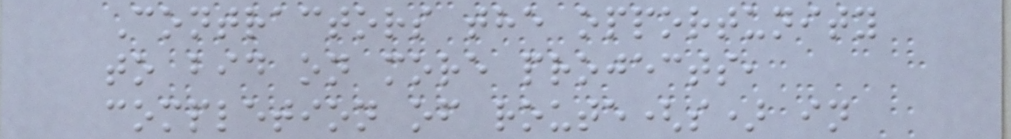Contractors the opportunity
to bid on more projects,
completion of route(s) in
